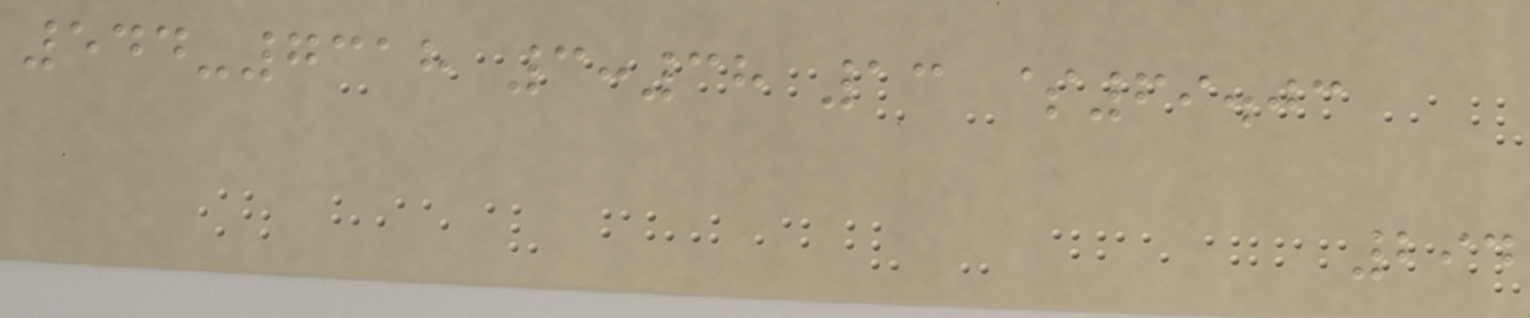544-7318 3:38 13 $69.03
294
